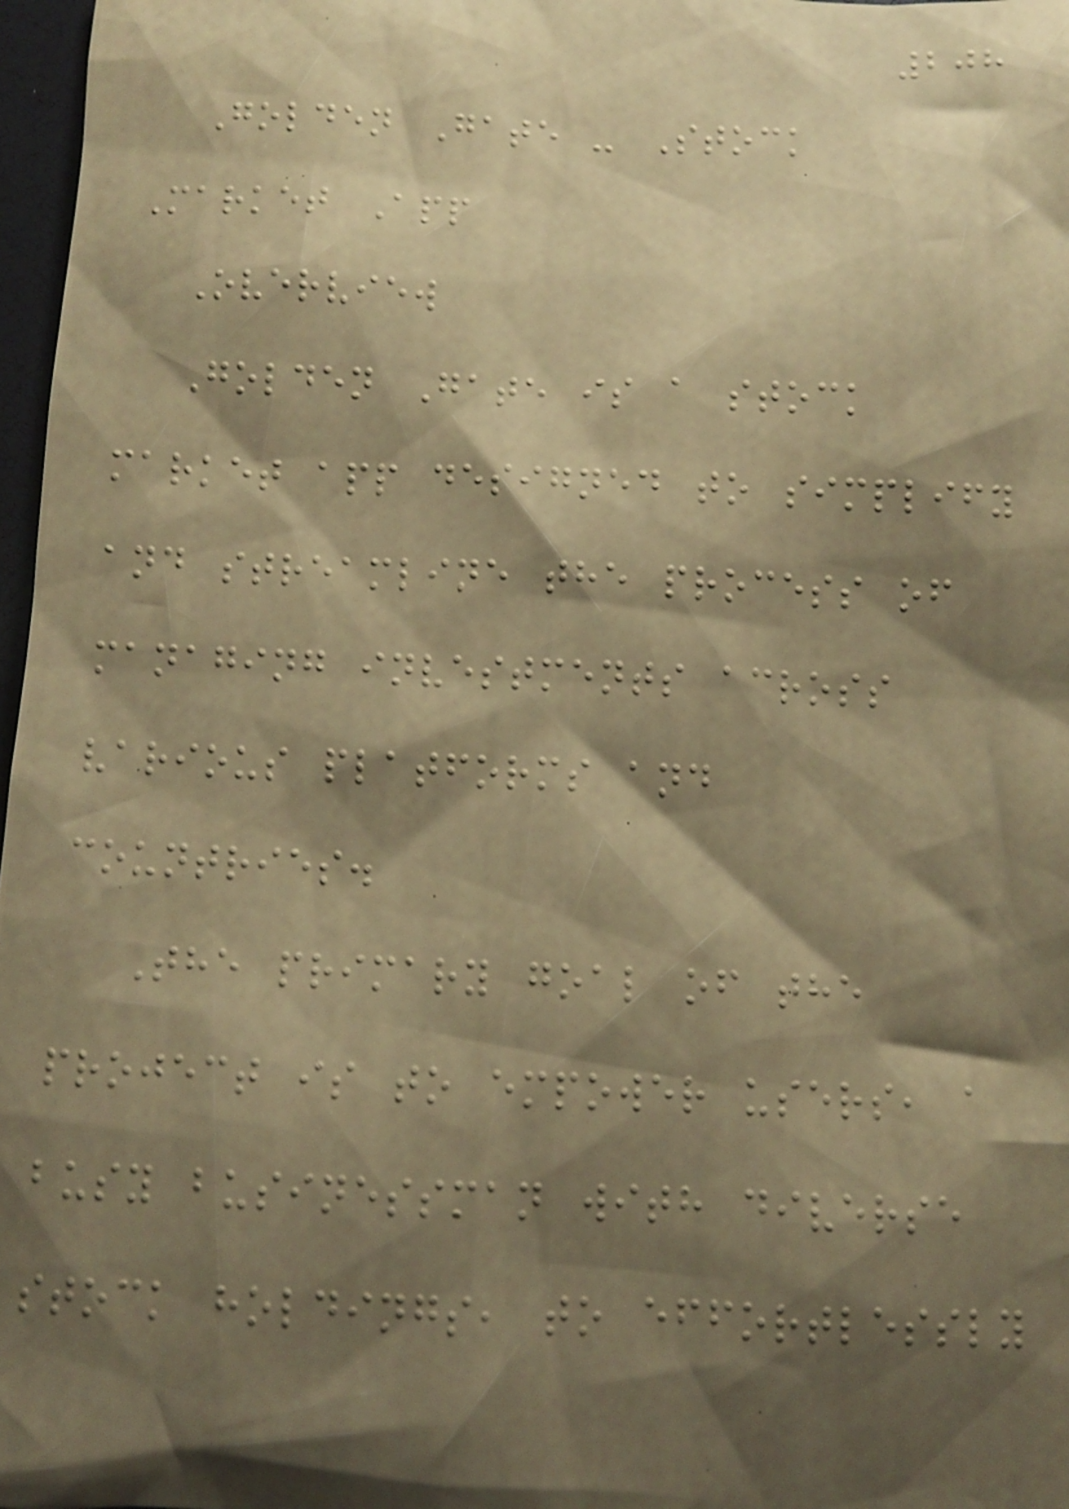208
Golden Gate - Stock
Market App
Overview
Golden Gate is a stock
market app designed to simplify
and streamline the process of
managing investments across
various platforms and
countries.
The primary goal of the
project is to empower users, a
busy businessman with diverse
stock holdings, to effortlessly
